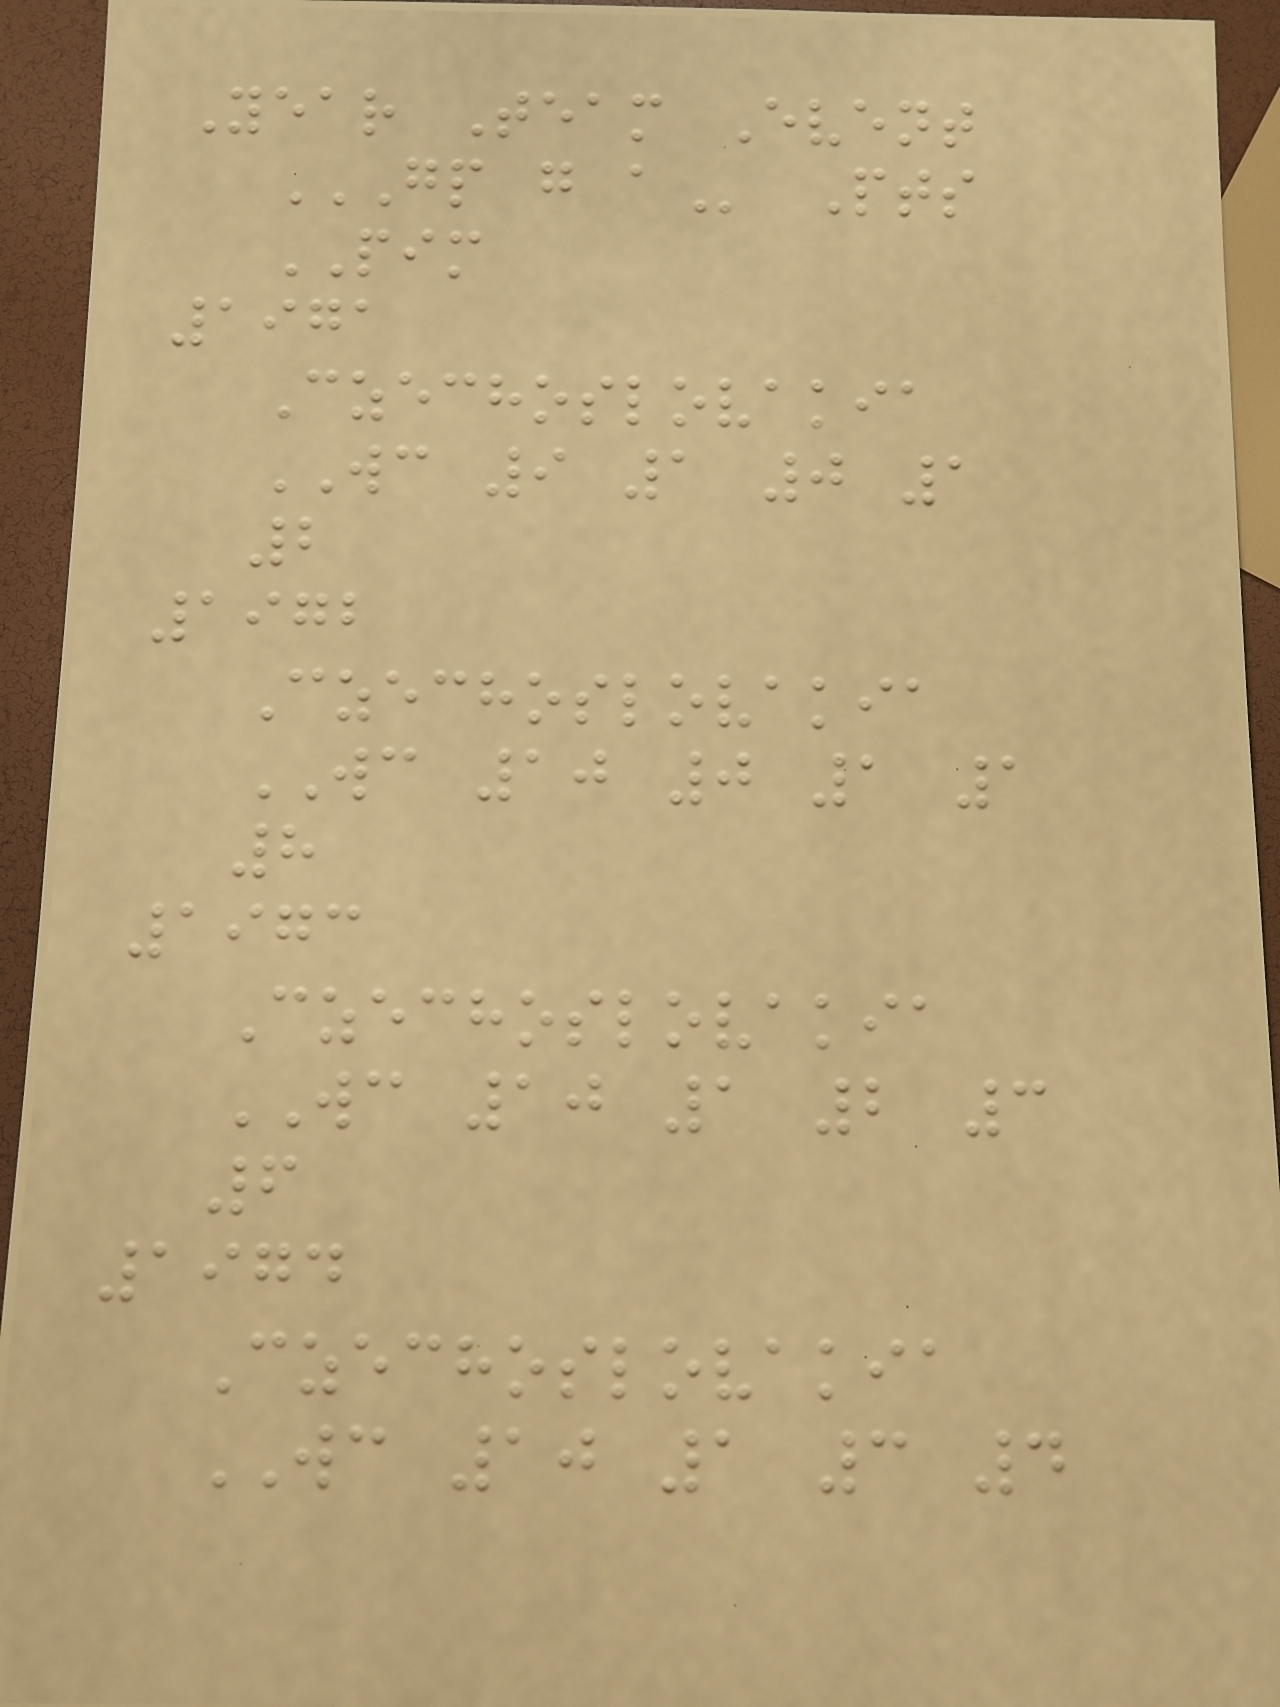Year Team Event
GP G A Pts
PIM
1971
Czechoslovakia
WC 9 1 0 1
2
1972
Czechoslovakia
WC 10 0 1 1
8
1973
Czechoslovakia
WC 10 1 2 3
6
1974
Czechoslovakia
WC 10 1 3 4
